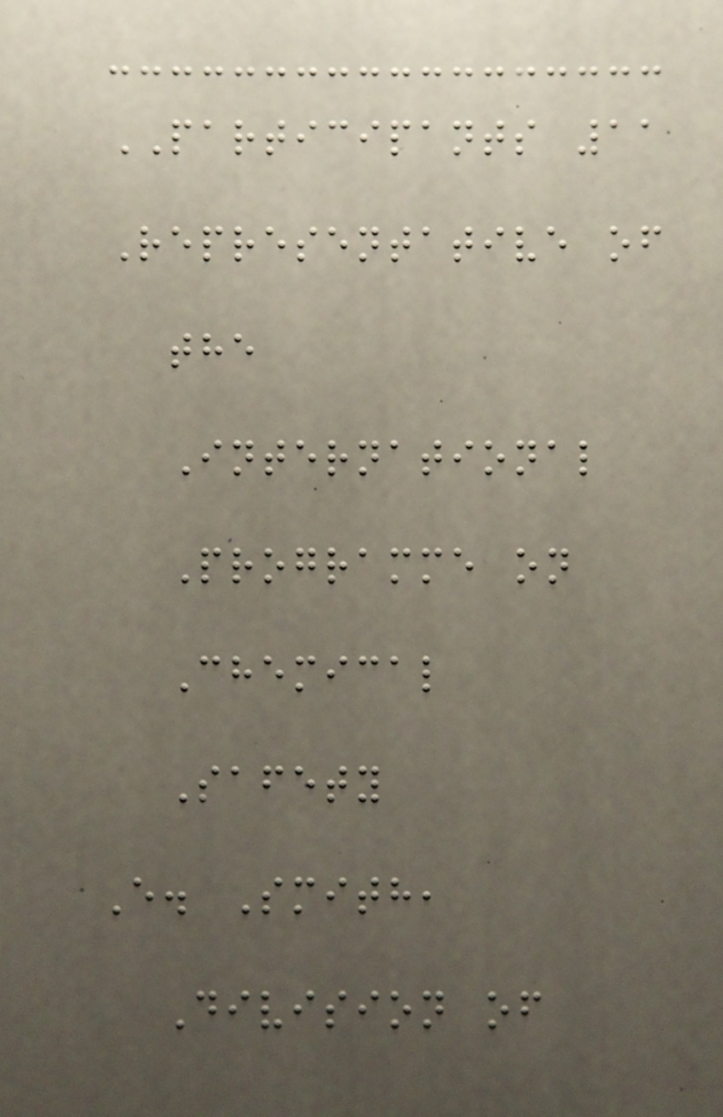PARTICIPANTS 11
Representative of
the
International
Programme on
Chemical
Safety
E. Smith,
Division of
